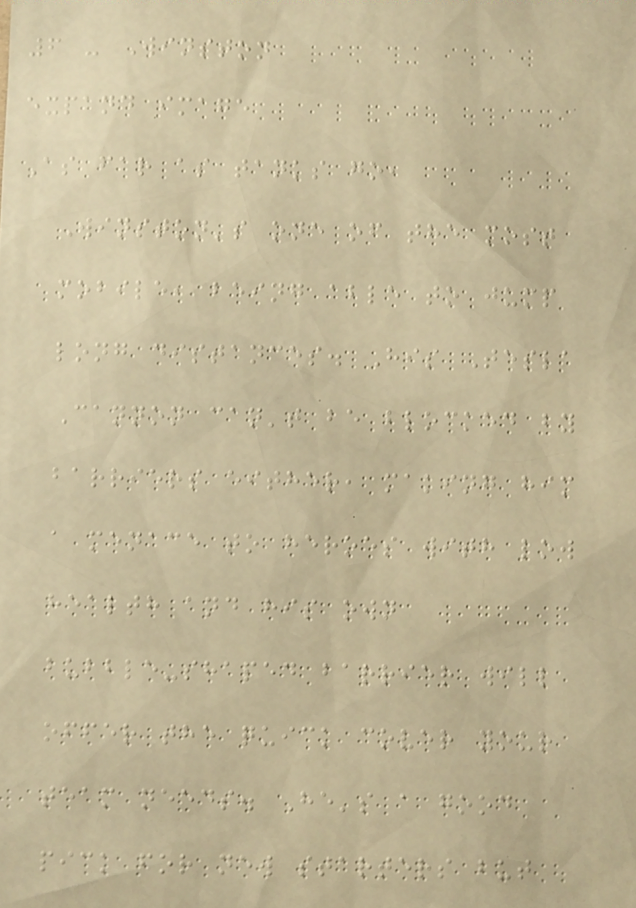6 - Winston
expand image
As far as tanks go,
Winston's one of the most
mobile, being able to jump
long distances. His Tesla
Cannon can't be blocked by
barriers either, making him
a menace to heroes with low
health and his own
bubble-shaped barrier will
offer the quick cover your
team needs. He's a good
pick for new starters but
